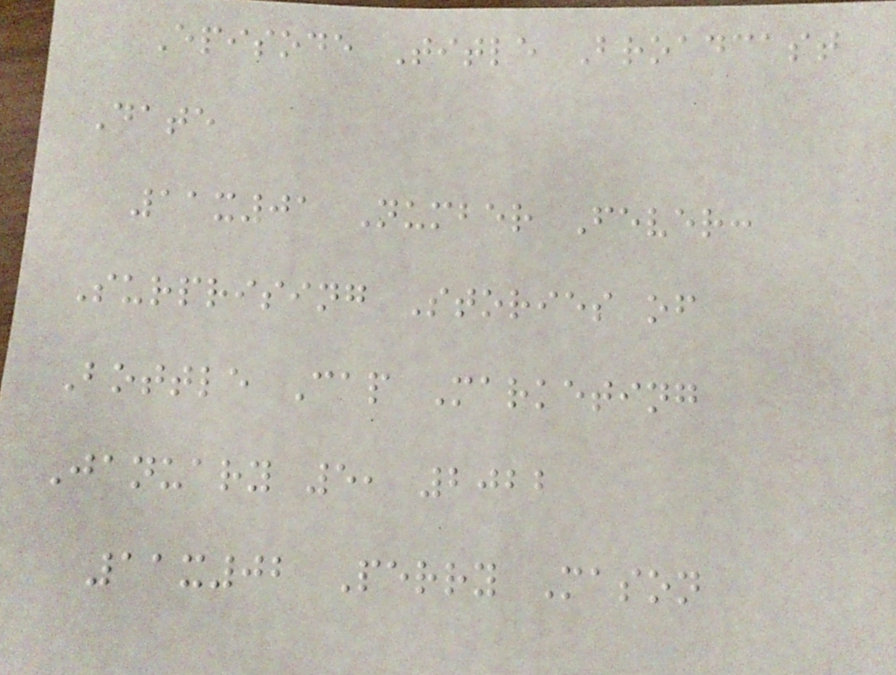Episode Title Broadcast
Date
11x01 Number Fever:
Surprising Stories of
Bottle Cap Marketing
January 5, 2022
11x02 Perry Mason
